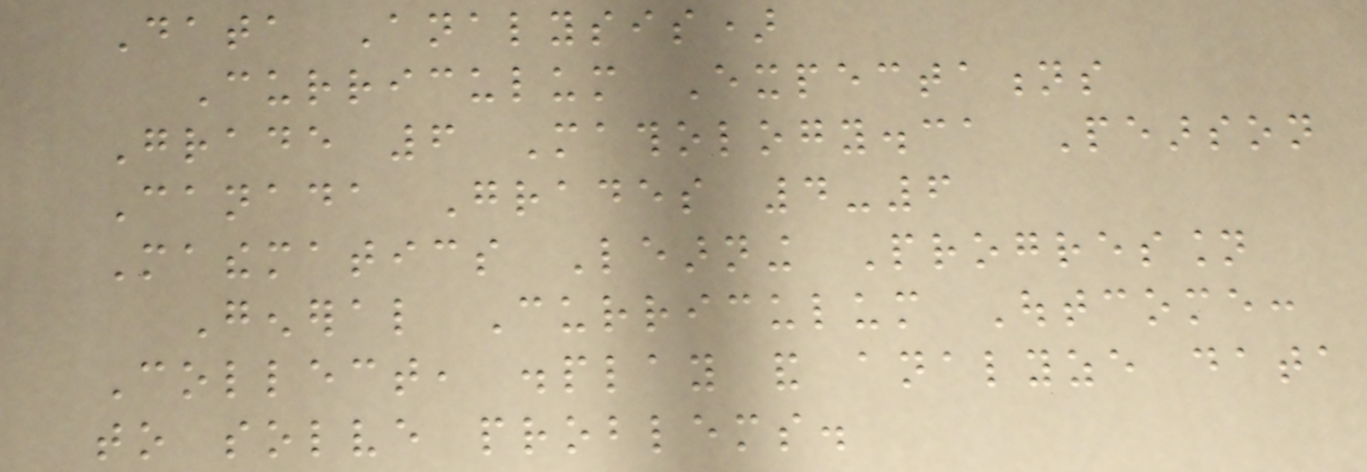Data Analysis)
Curriculum Expectations
Grade 6 Mathology.ca Pearson
Canada Grades 4-6
Mathematics Learning Progression
General Curriculum Outcome:
Collect, display and analyze data
to solve problems.
